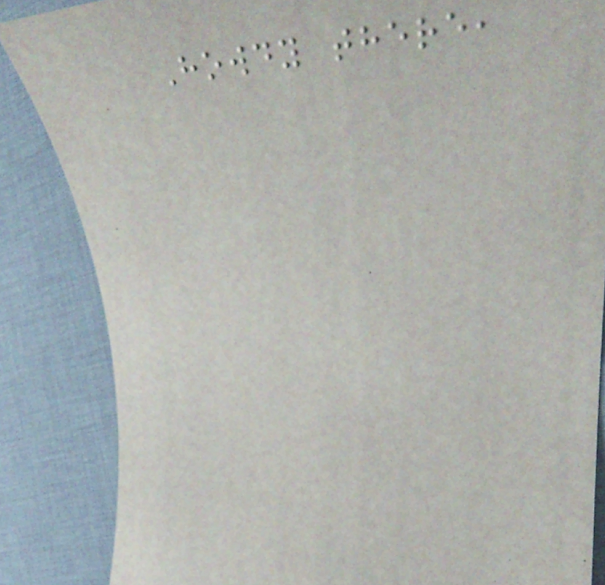Howdy there,
